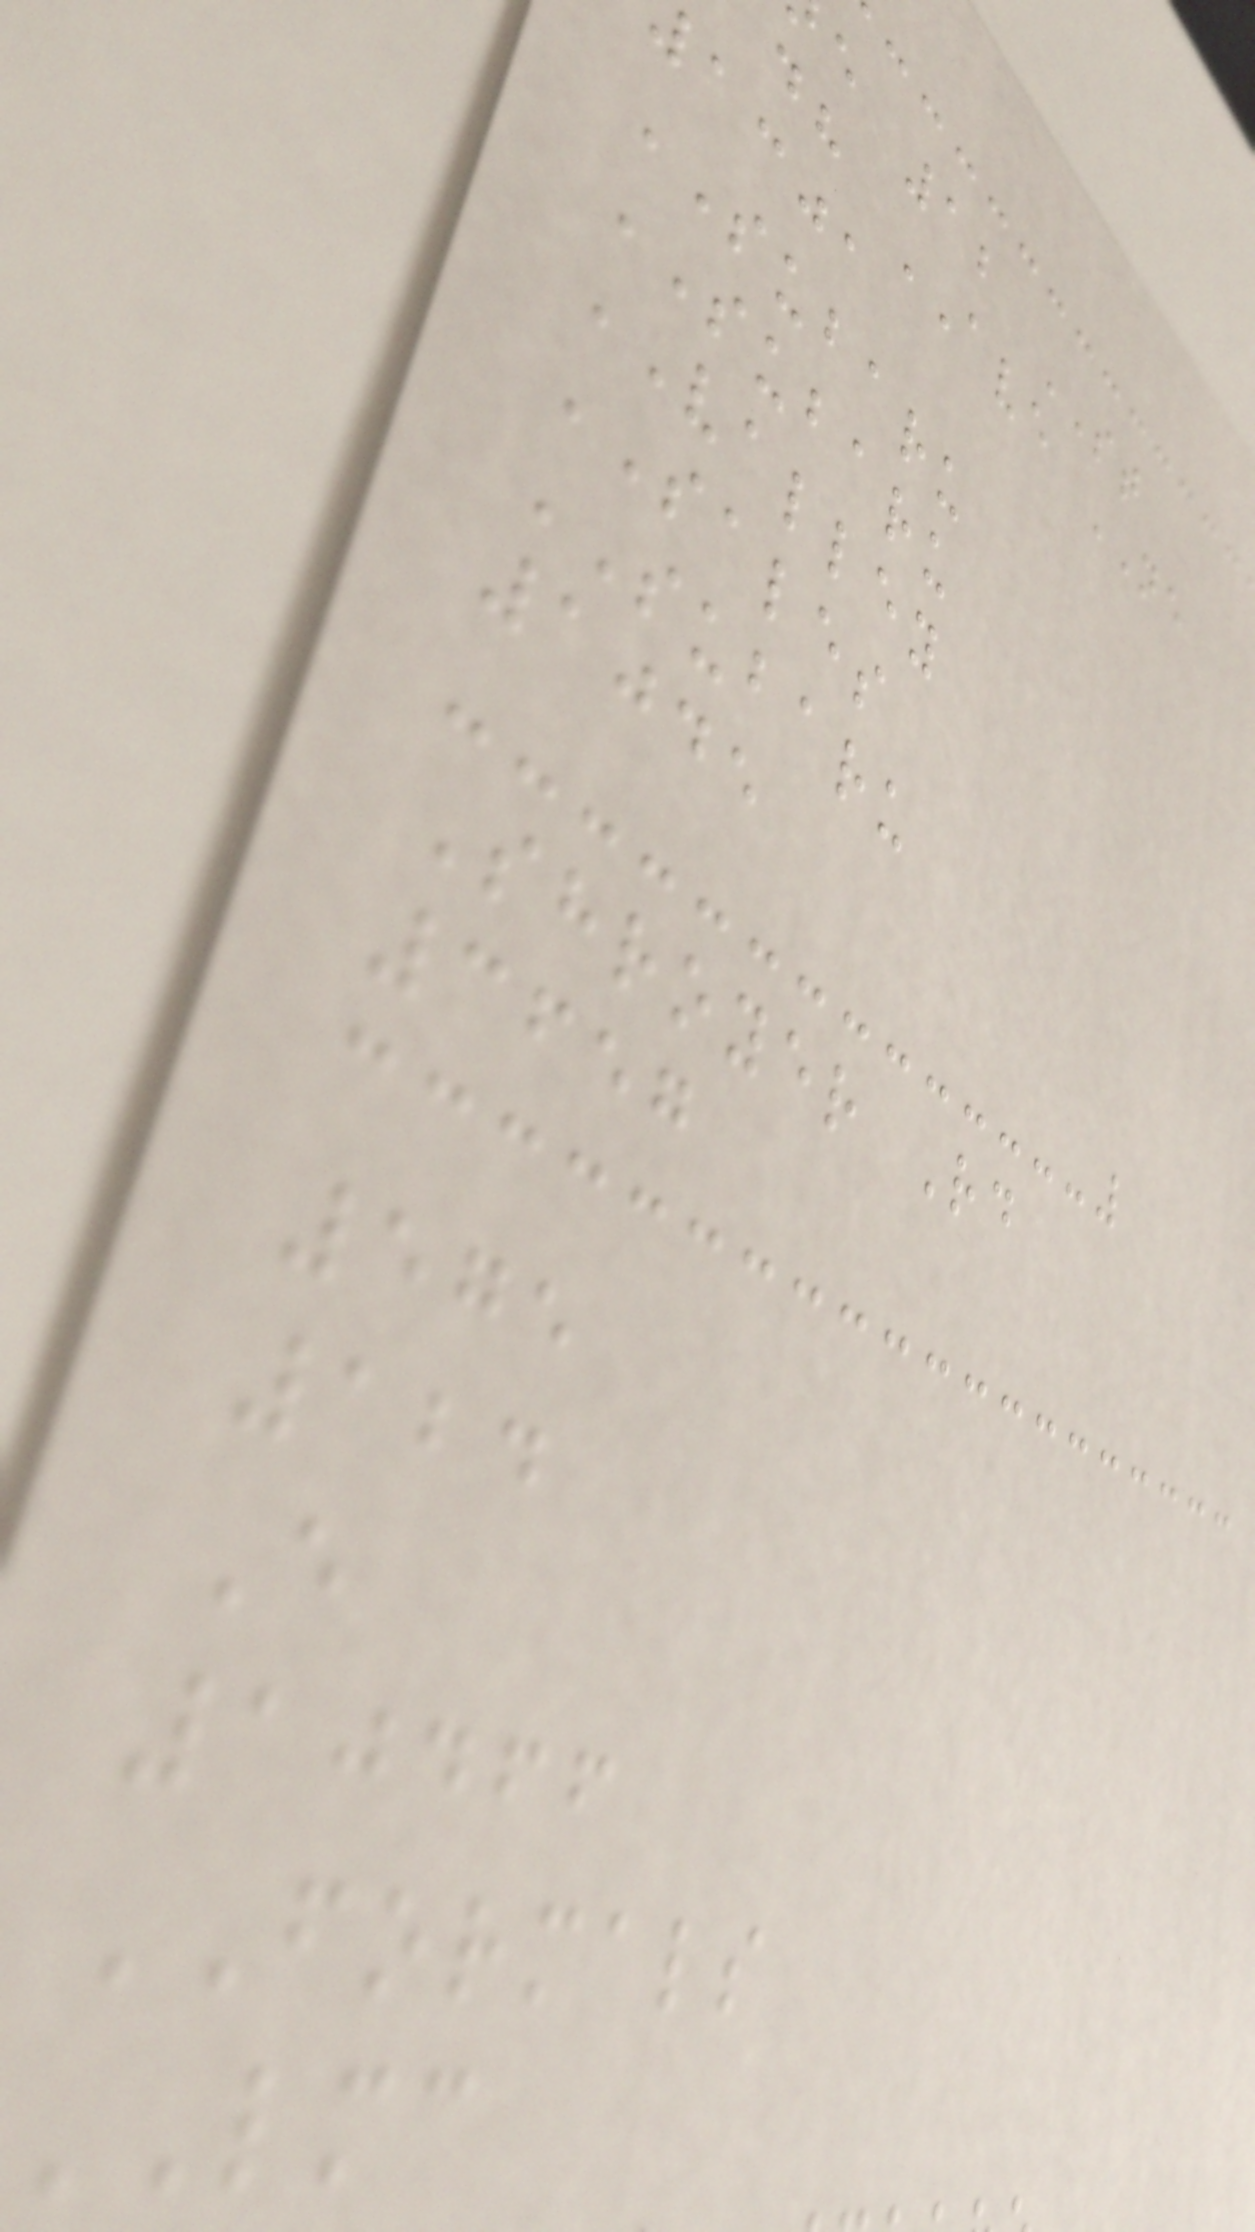e 12 ST
dh AVE NE
acja
SUBARU
SUBARU
VALLEY
SALES
SUBARU
1045
Shroyer Rd
3657
575
124
E
10466
FORMALS
